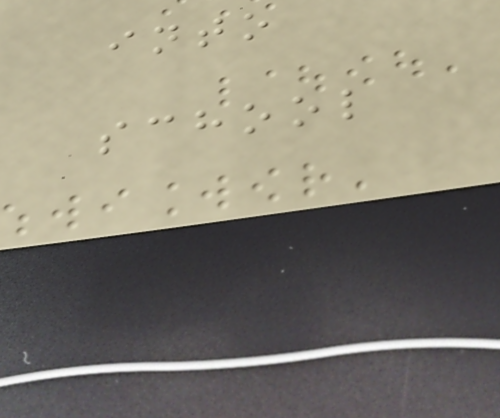into
school
